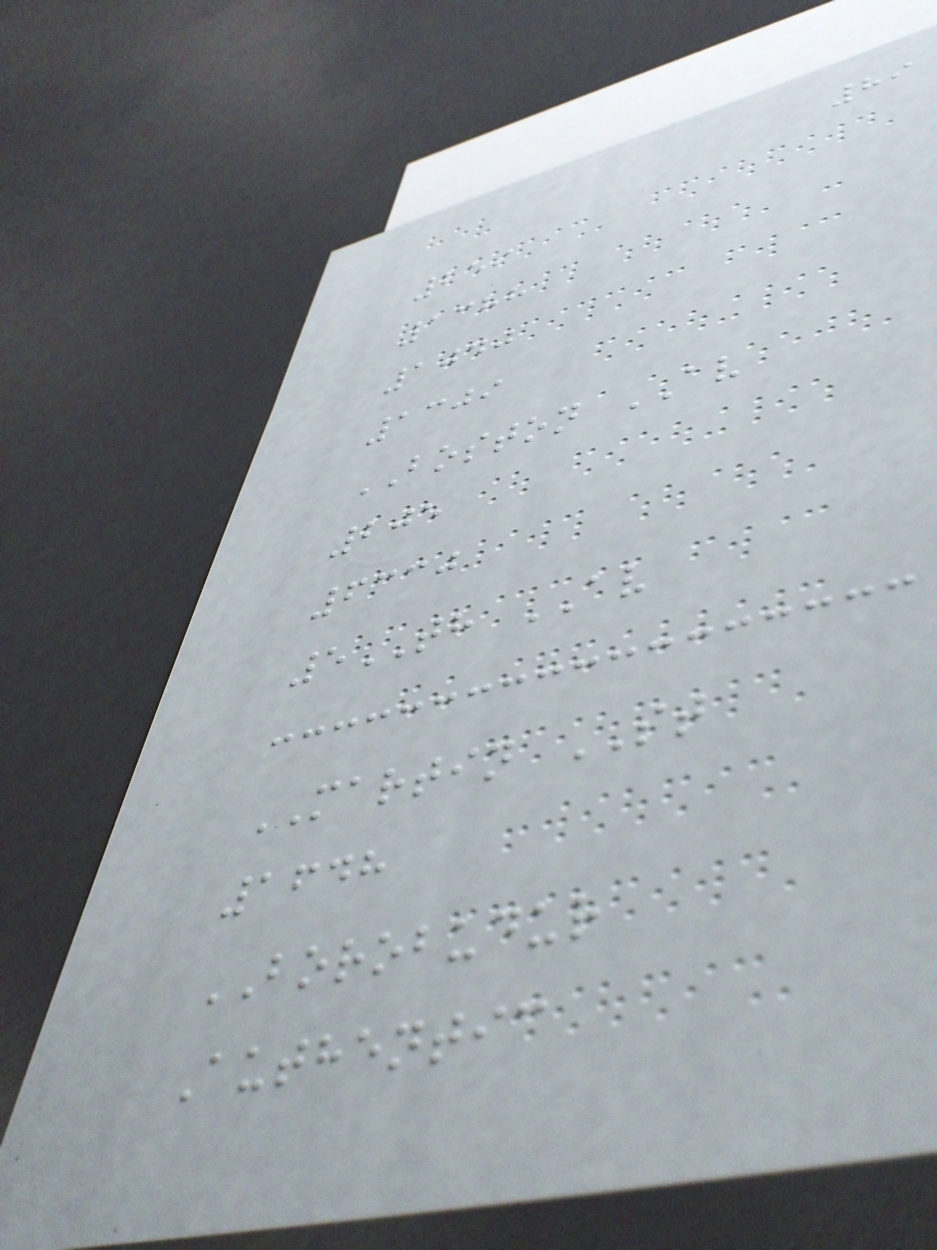89
259
1388
1040
1309
BOSTON AV
205
6330
5TH AV
MARTIN ST
1648
BOROBUDUR
Authentic
